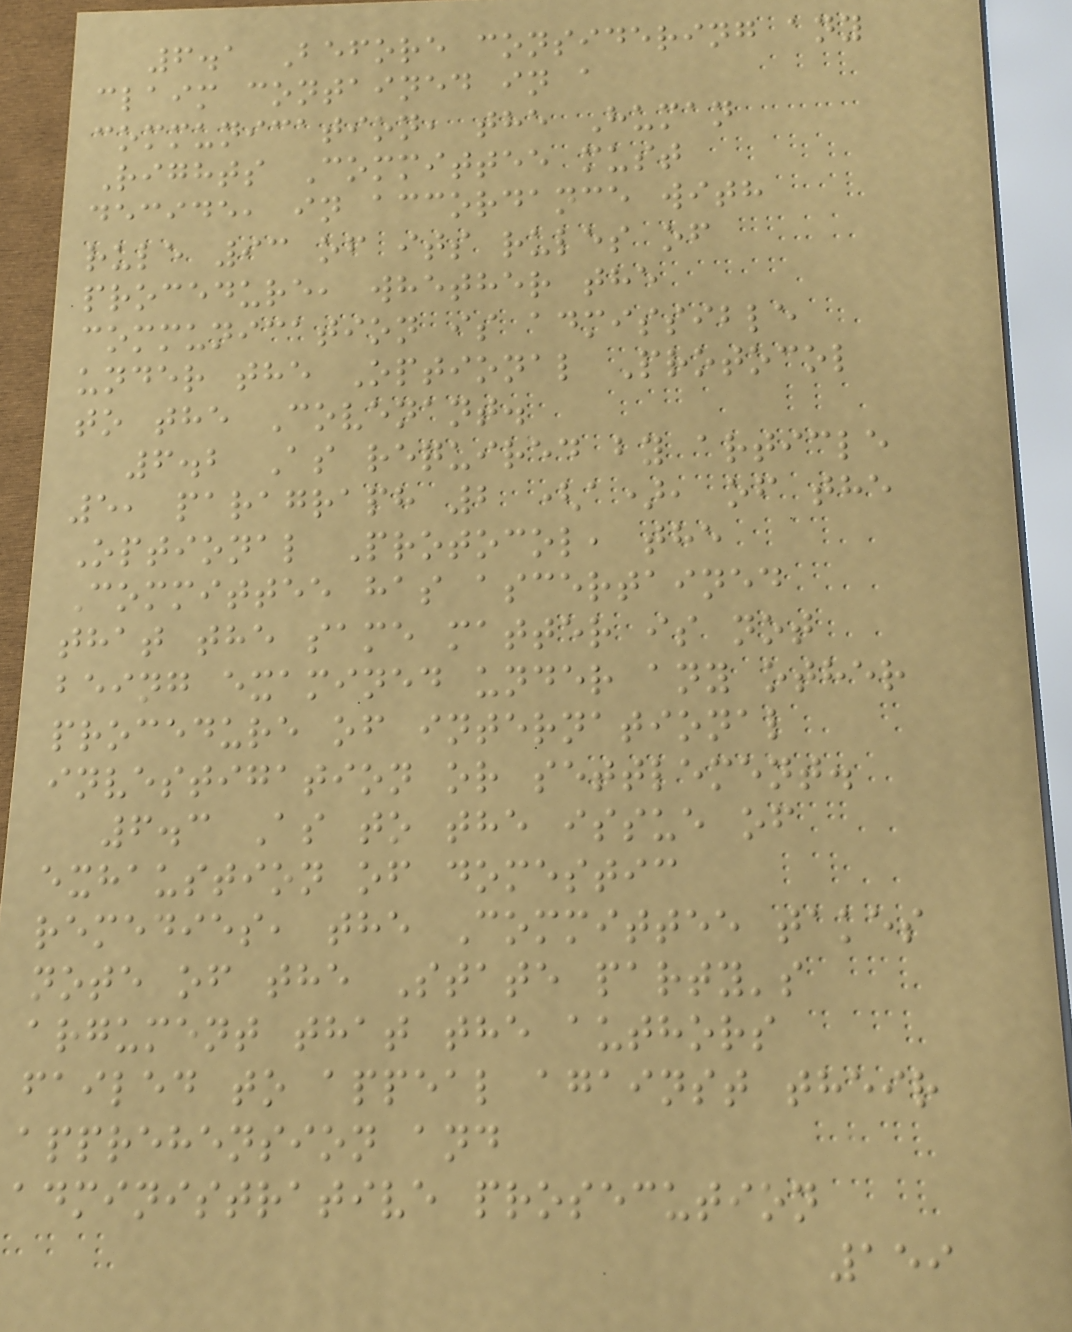6.1 Before considering any
claim contained in a
communication, the Human
Rights Committee must
decide, in accordance with
rule 93 of its rules of
procedure, whether the
communication is admissible
under the Optional Protocol
to the Covenant.
6.2 As required by article
5, paragraph 2 (a), of the
Optional Protocol, the
Committee has ascertained
that the same matter is not
being examined under any other
procedure of international
investigation or settlement.
6.3 As to the issue of
exhaustion of domestic
remedies, the Committee takes
note of the State party's
argument that the authors
failed to appeal against their
apprehension and
administrative prosecution
159
